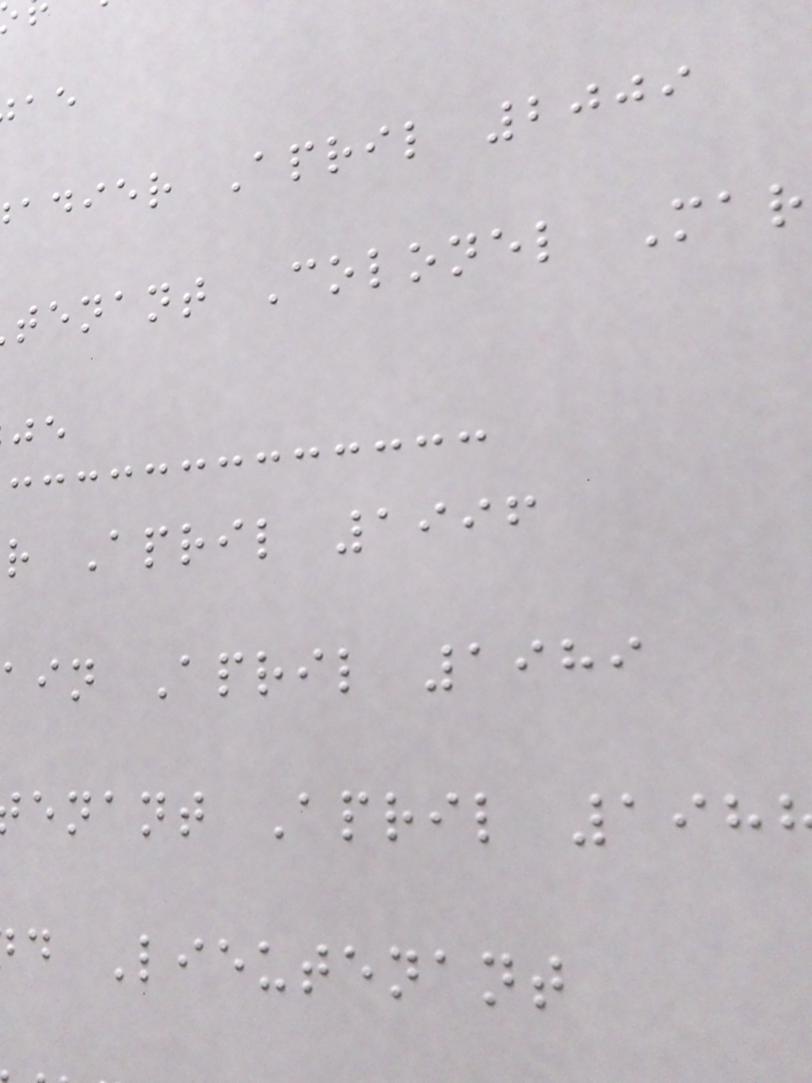adier April 2009
tenant Colonel Mar
r April 1996
ain April 1989
enant April 198
d Lieutenant
